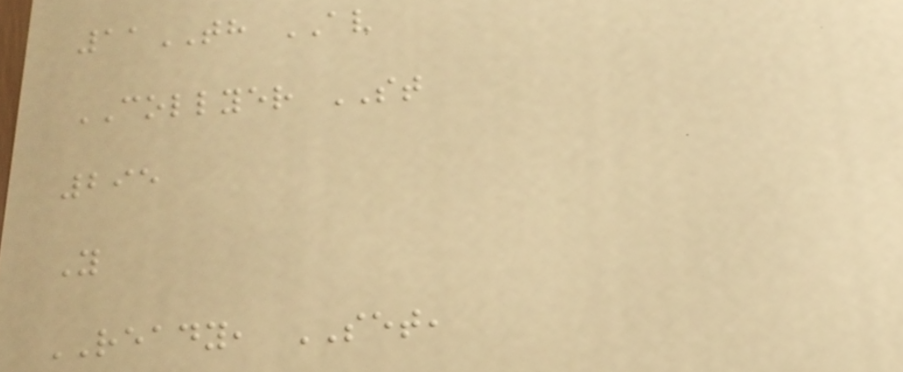11TH AV
COLLYER ST
295
Y
READY, SET,
